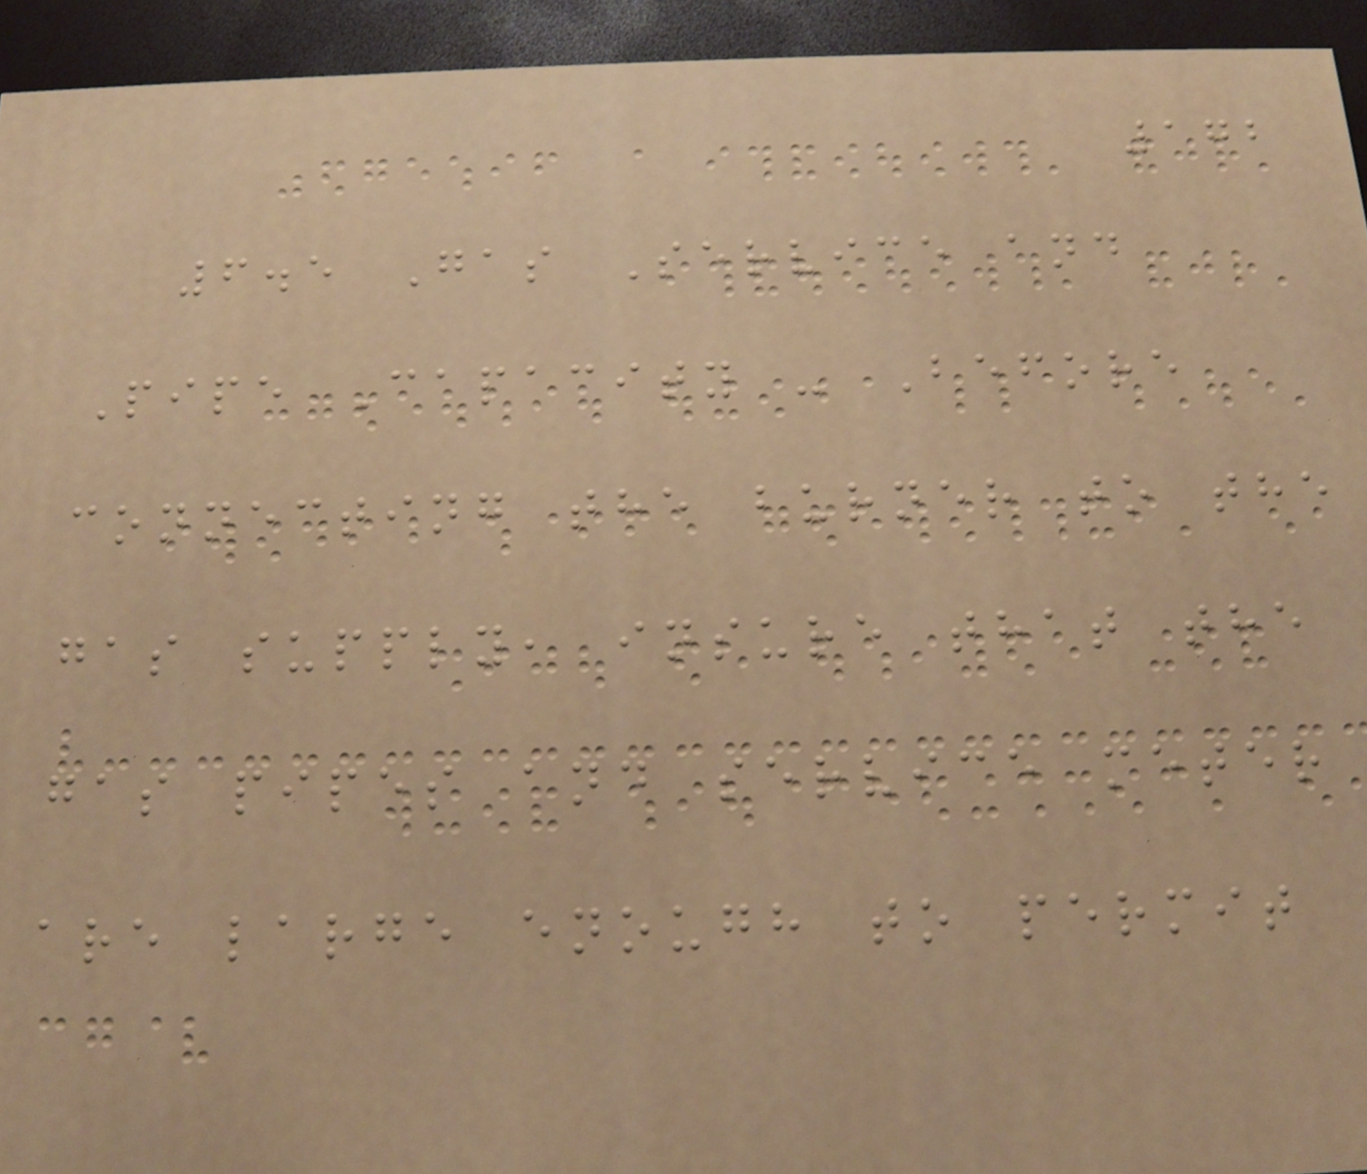172
6.5 Gas Service and
Pipe Capacity - Before
connecting the burner to the
gas supply, insure that the
gas pipes and service meter
are large enough to permit
